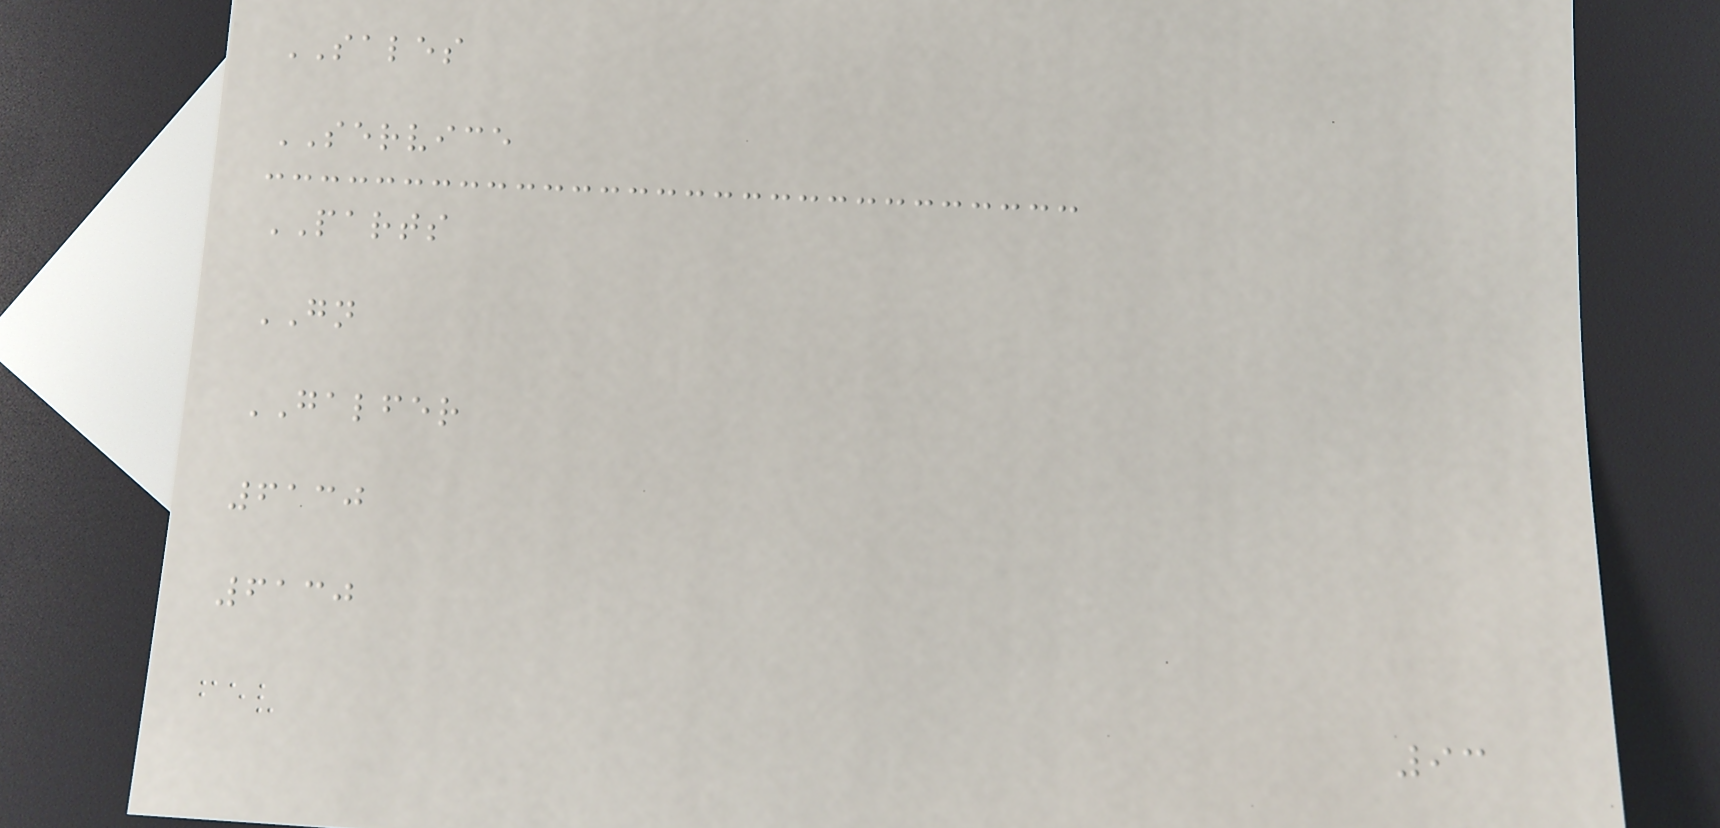SALES
SERVICE
PARTS
GN
GALFER
6130
6130
93
